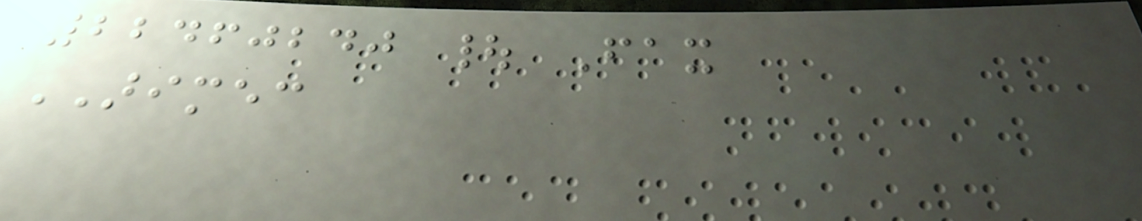22460240 | Fax
ARIMEC
